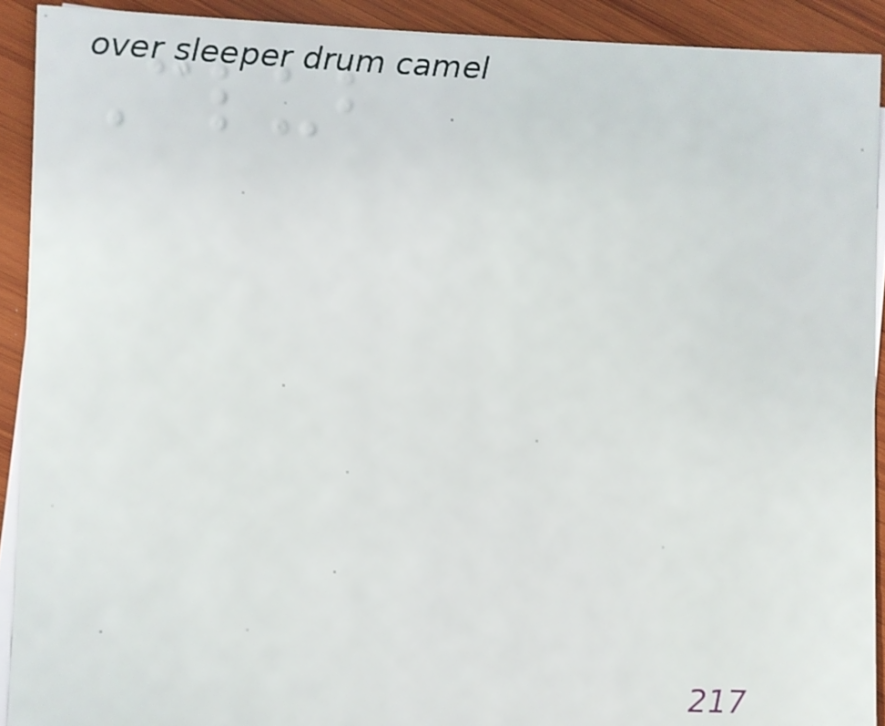Club
